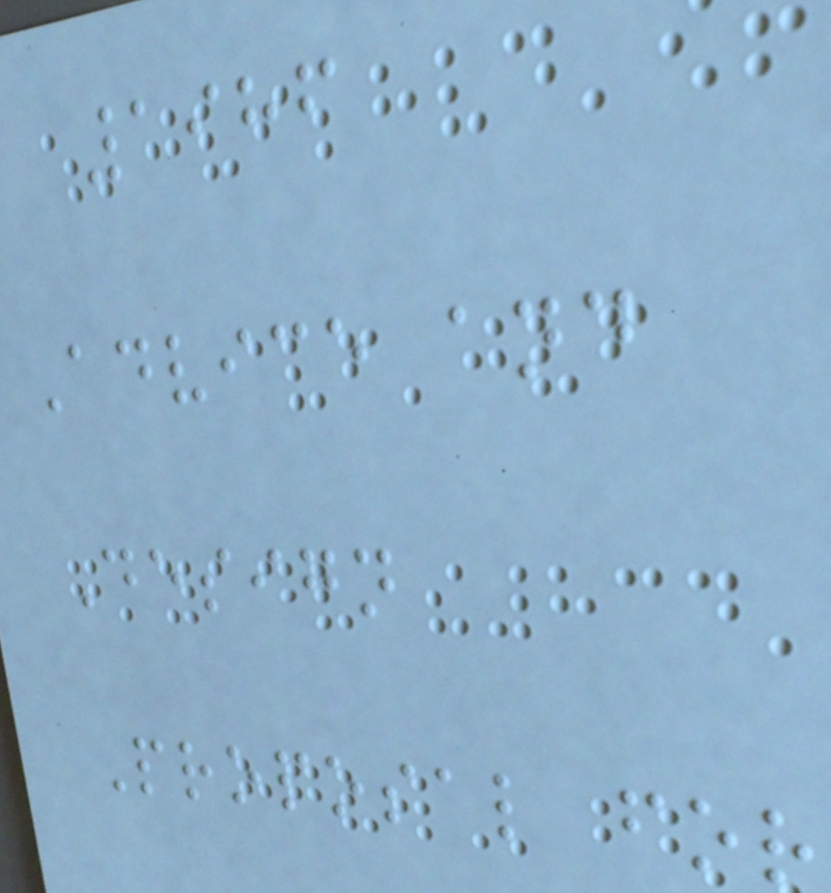1986
Advice and
Design
Proposal for
